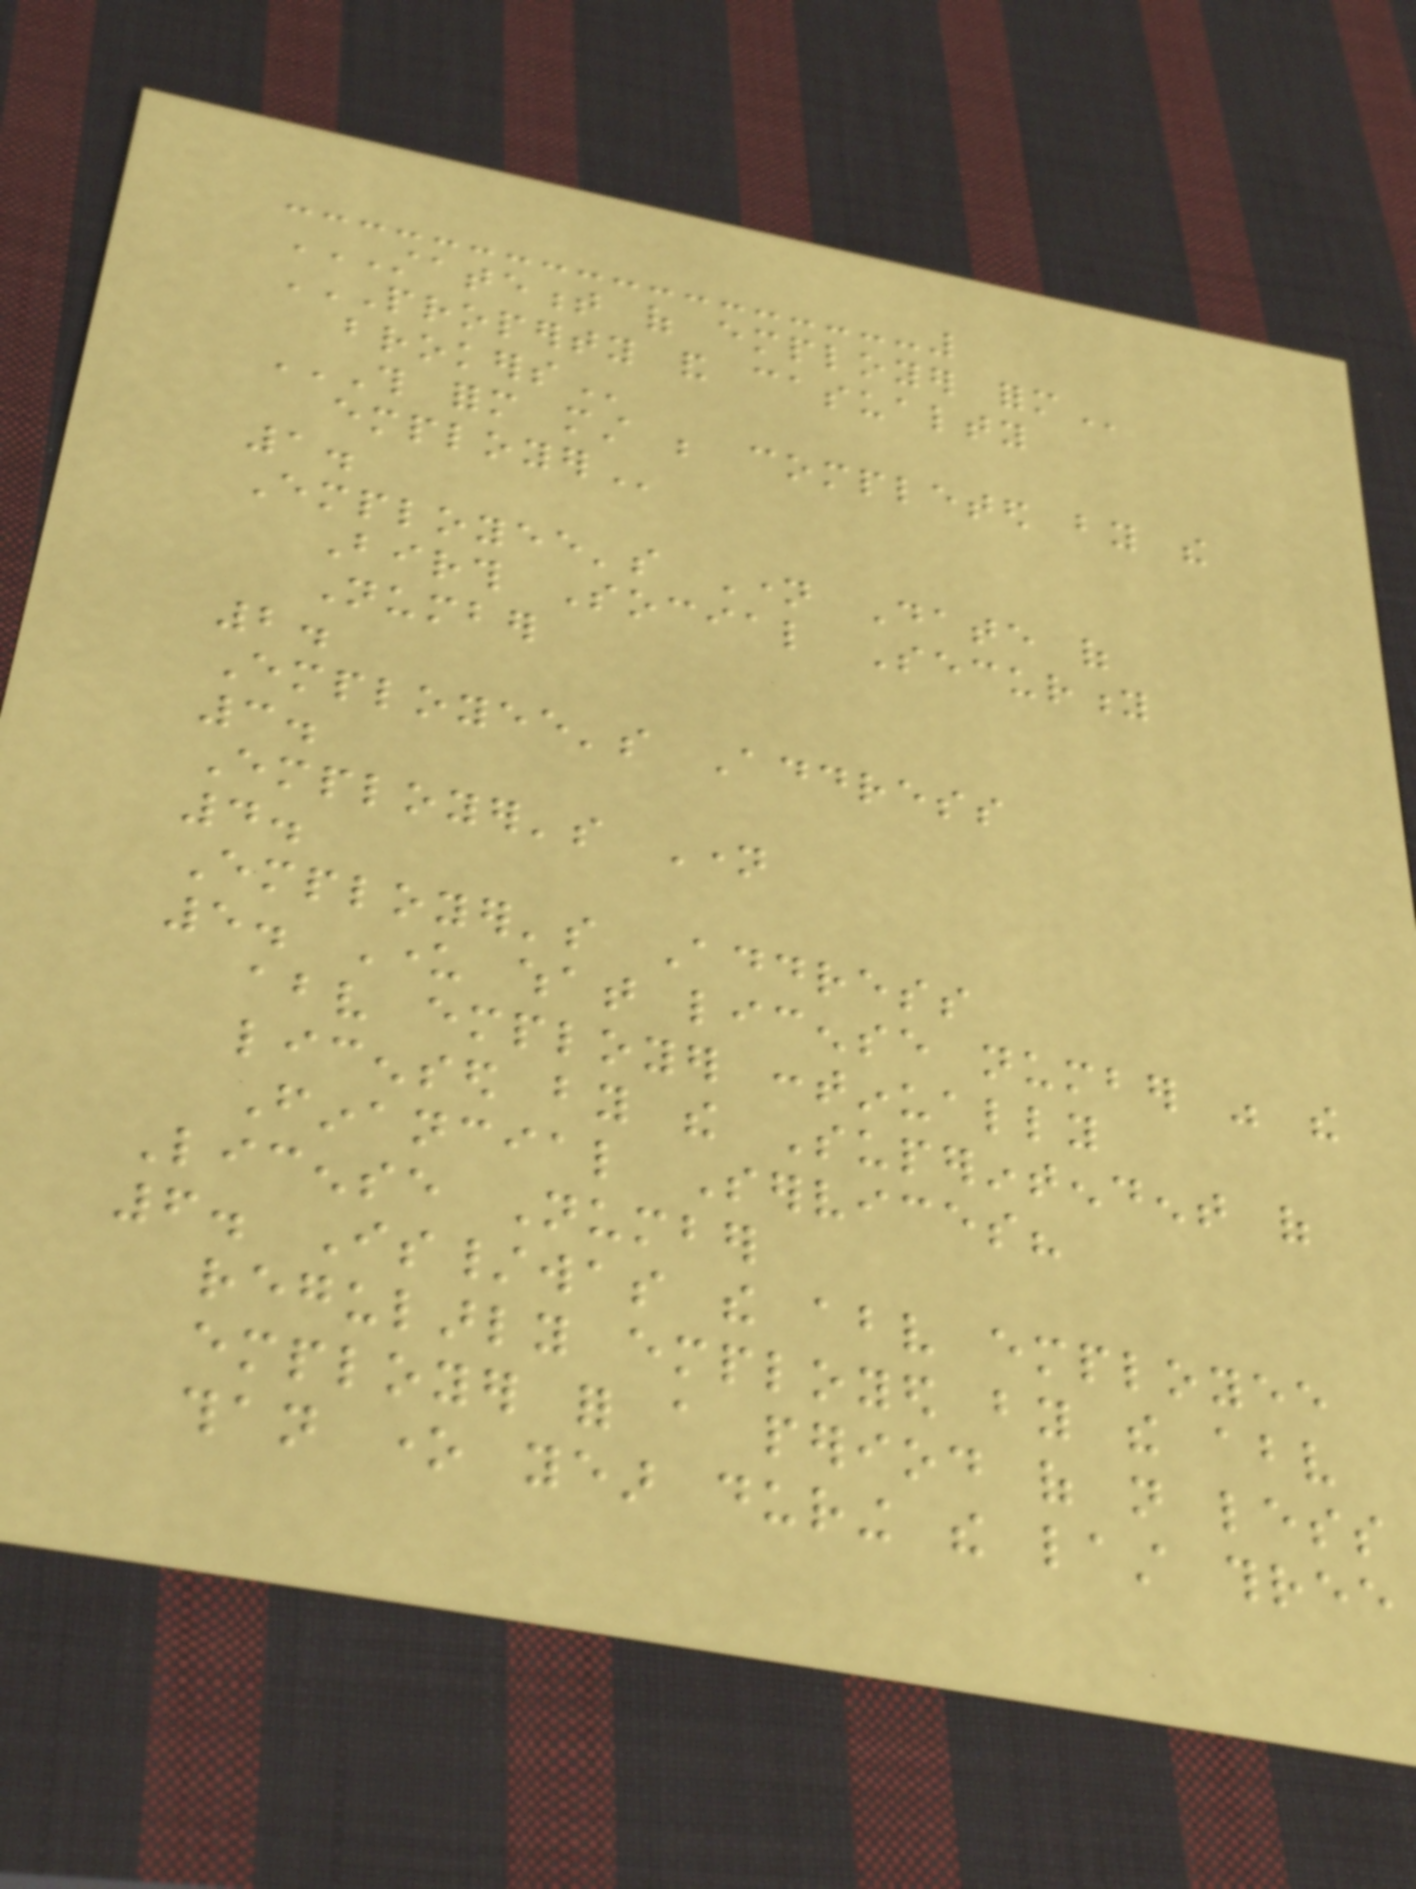STATEMENT OF EMPLOYER FORM
PROPERTY AND CASUALTY
BROKERS
THIS FORM MUST BE COMPLETED BY THE
EMPLOYER
1.
Employee's Name Date of
Birth Social Security
Number
2.
Employee's Address
3.
Employer's Name
4.
Employer's Address
5. Under what license number was the
above employer continually
licensed by the Superintendent of
Financial Services?
License Number
6. Is/was the above employee
regularly employed by the above
employer for a period of not less
than one year during the last three
